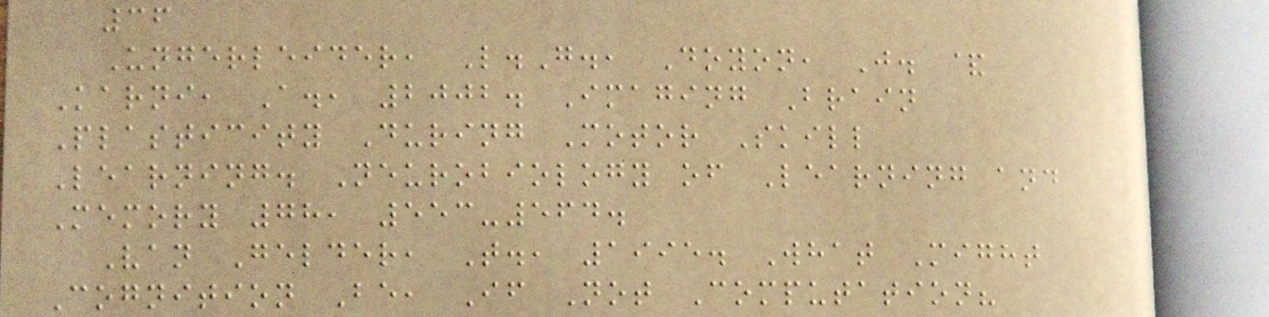36
Ungerleider, L.G., Doyon, J. &
Karni, A., 2002. Imaging Brain
Plasticity During Motor Skill
Learning. Neurobiology of Learning and
Memory 78, 553-564.
Van Gelder, T., 1995. What Might
Cognition Be, If Not Computation?
